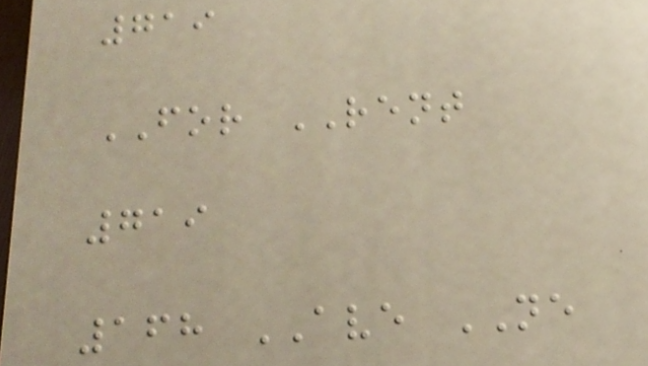719
FOR RENT
719
168 AVE NE
